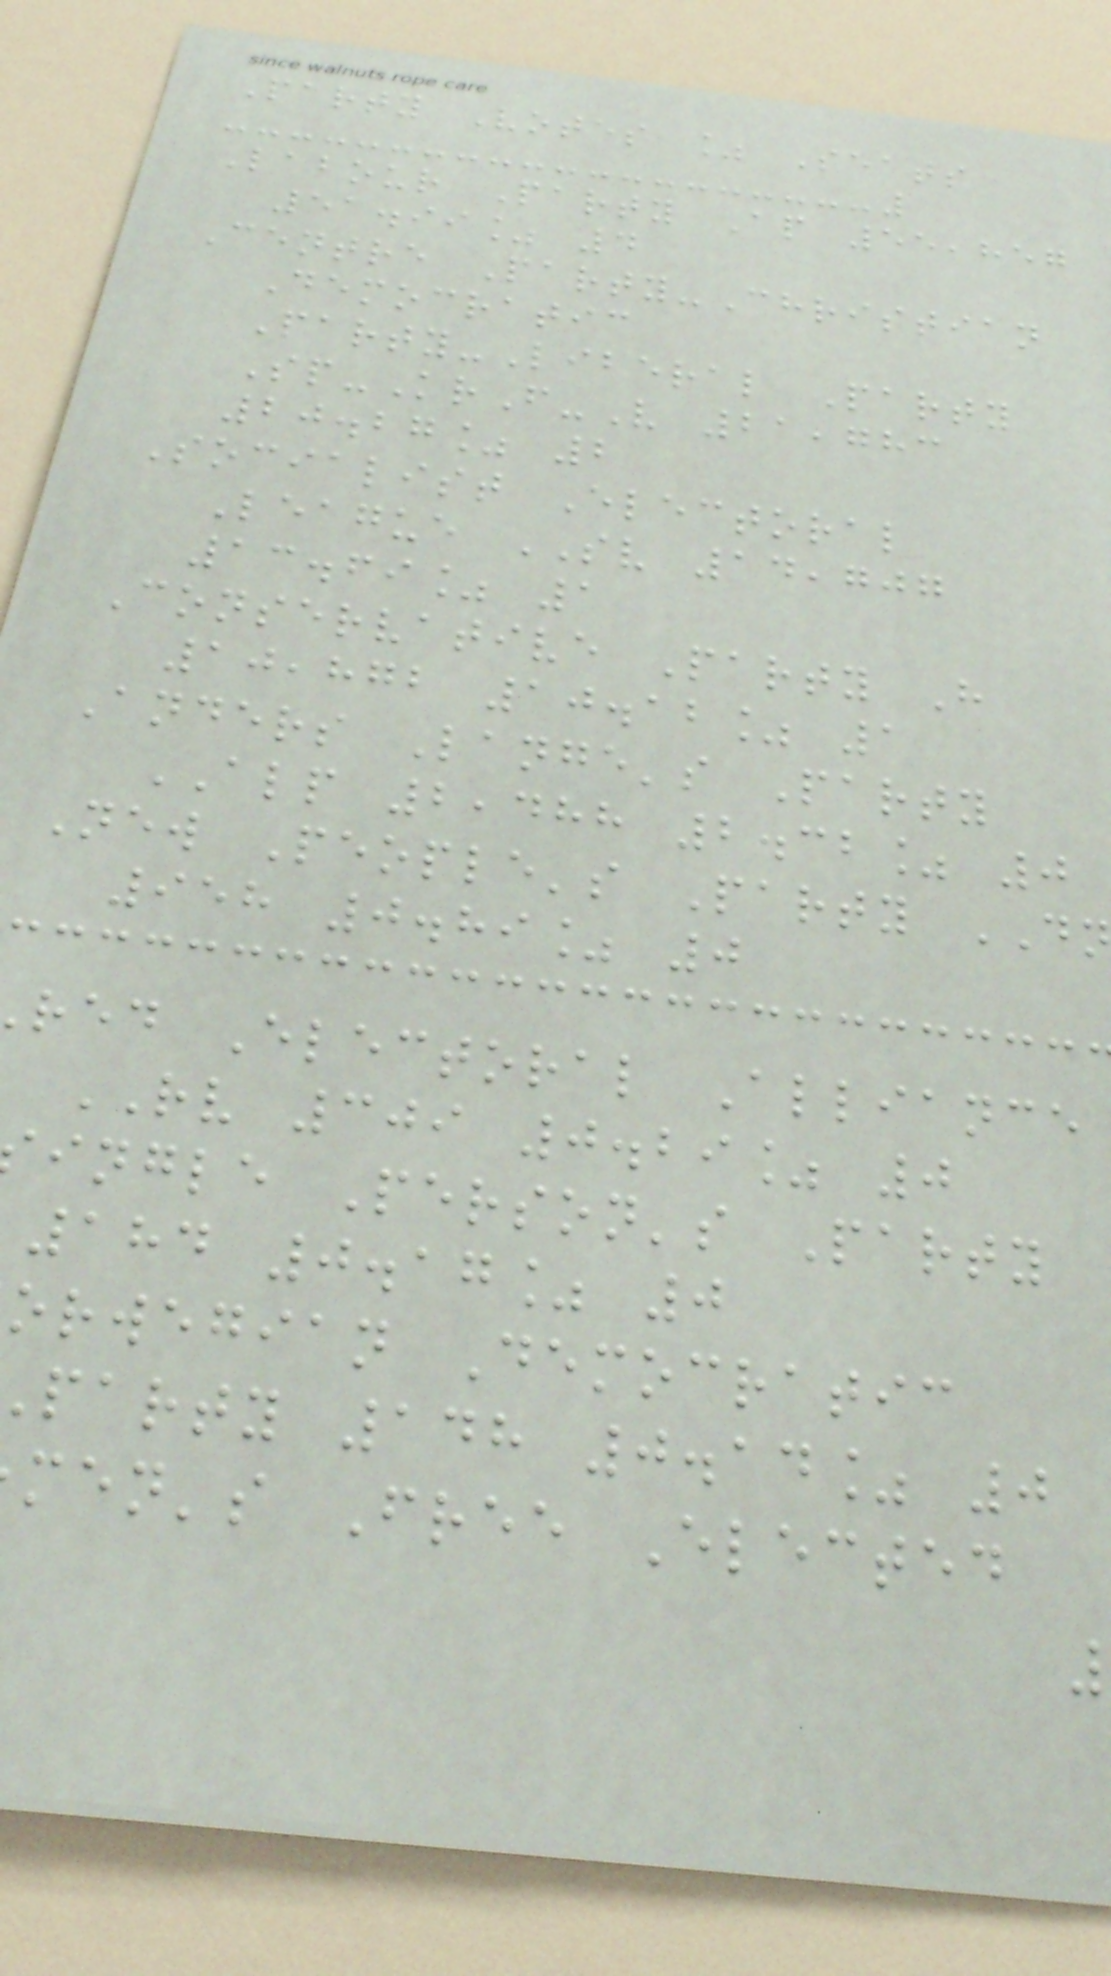Party Votes % Seats
Labour Party Ap 55,857
51.99% 4
Centre Party-Christian
Democratic
Party-Liberal Party
Sp-KrF-V 21,783
20.27% 2
Socialist Electoral
League SV 14,707
13.69% 1
Conservative Party H
10,872 10.12% 1
Anders Lange's Party
ALP 2,488 2.32% 0
New People's Party
958 0.89% 0
red Electoral Alliance
RV 309 0.29% 0
ingle Person's Party
184 0.17% 0
orwegian Democratic
party 148 0.14% 0
men's Free Elected
